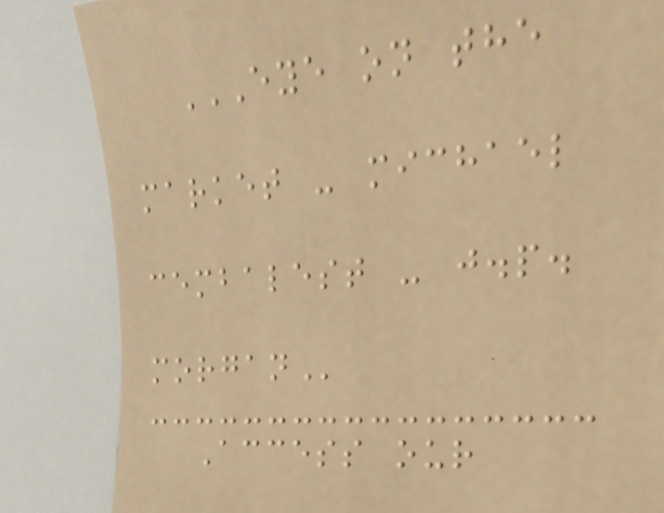EYE ON THE
MARKET - MICHAEL
CEMBALEST - J.P.
MORGAN
Access our
